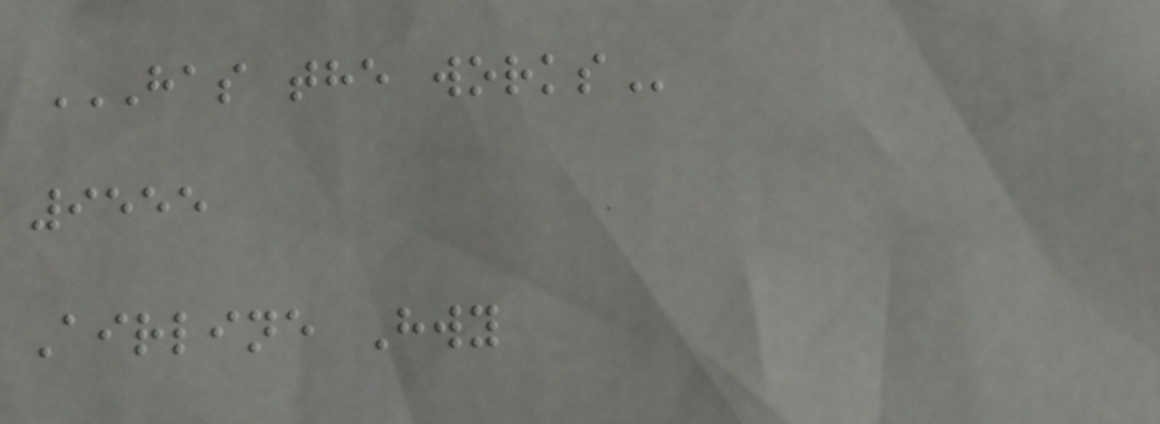HAS THE WORKS
9555
Airline Hwy
